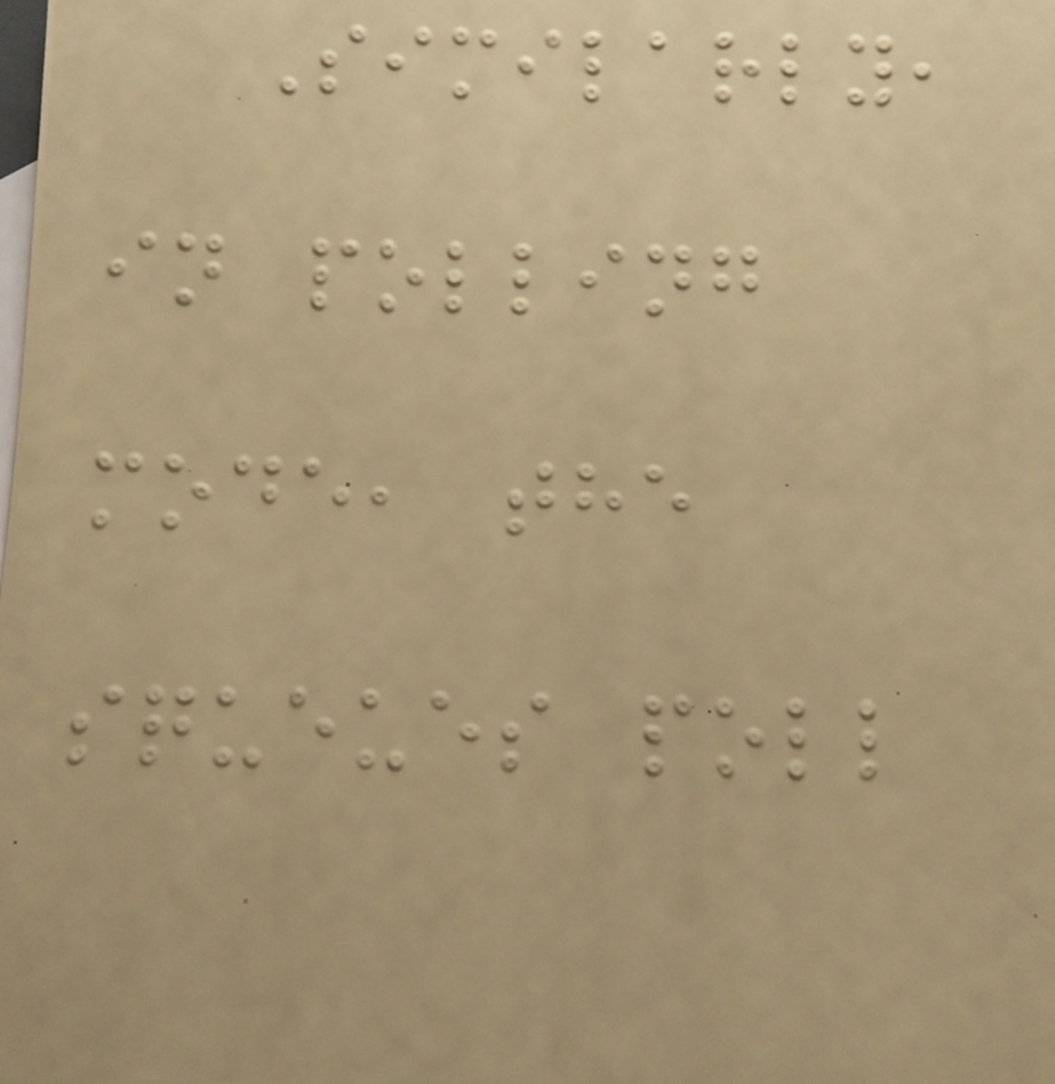Similarly,
in polling
mode, the
squeues poll
